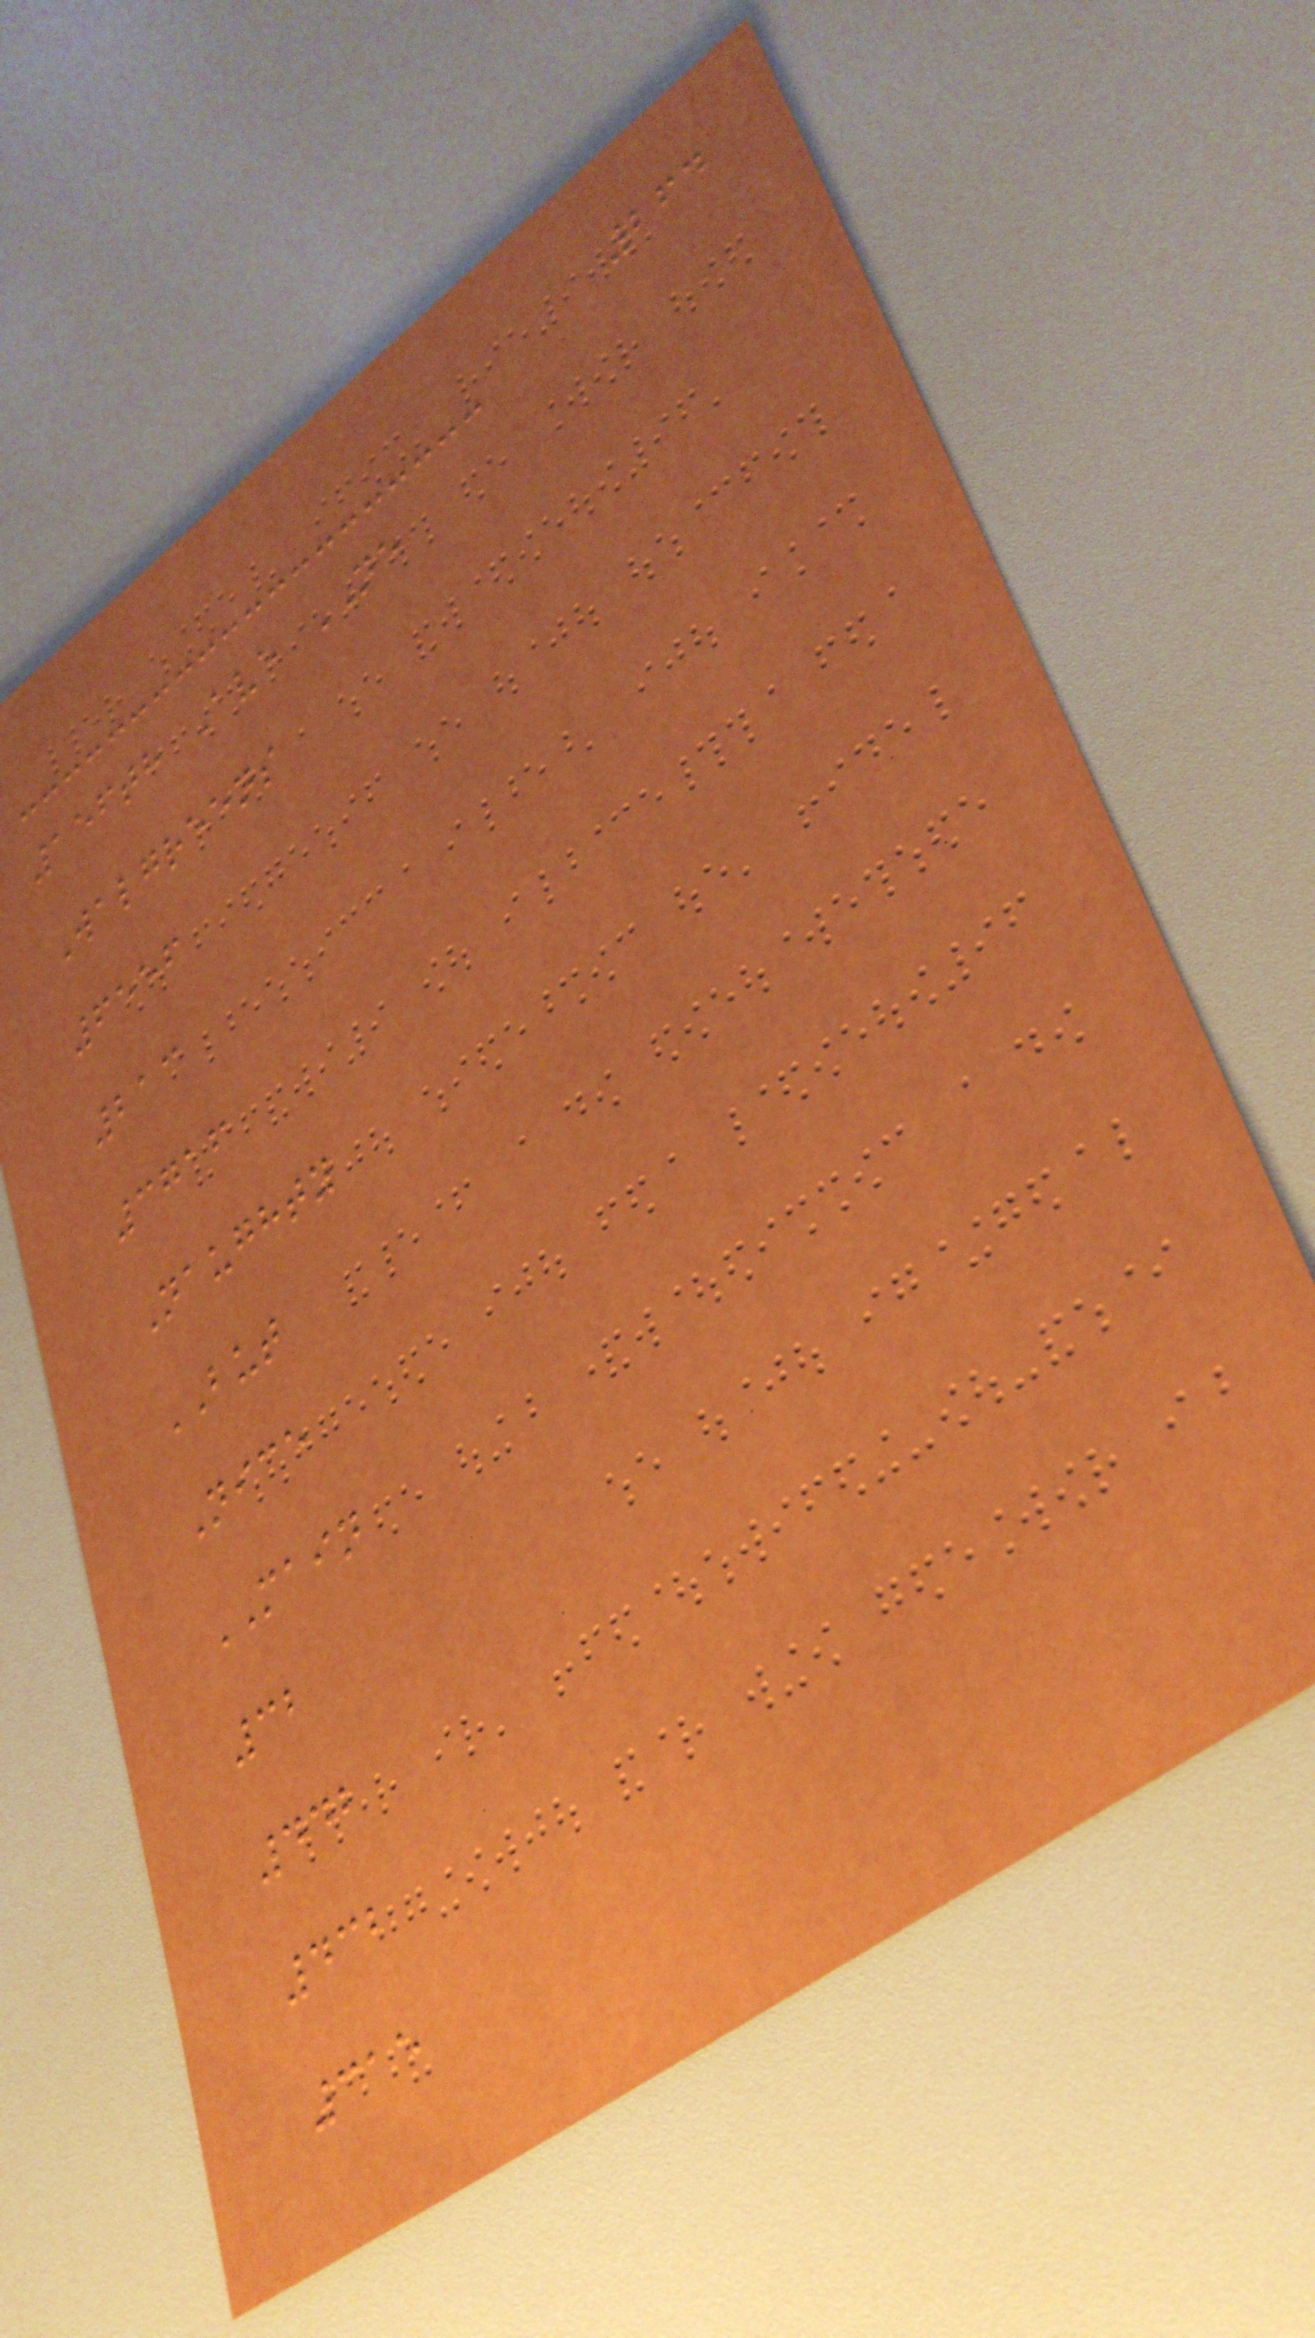264
156th Ave NE
Walgreens
6556
213
3716
Naughty
BUT
Nice
MAIN
32
442
432
315
